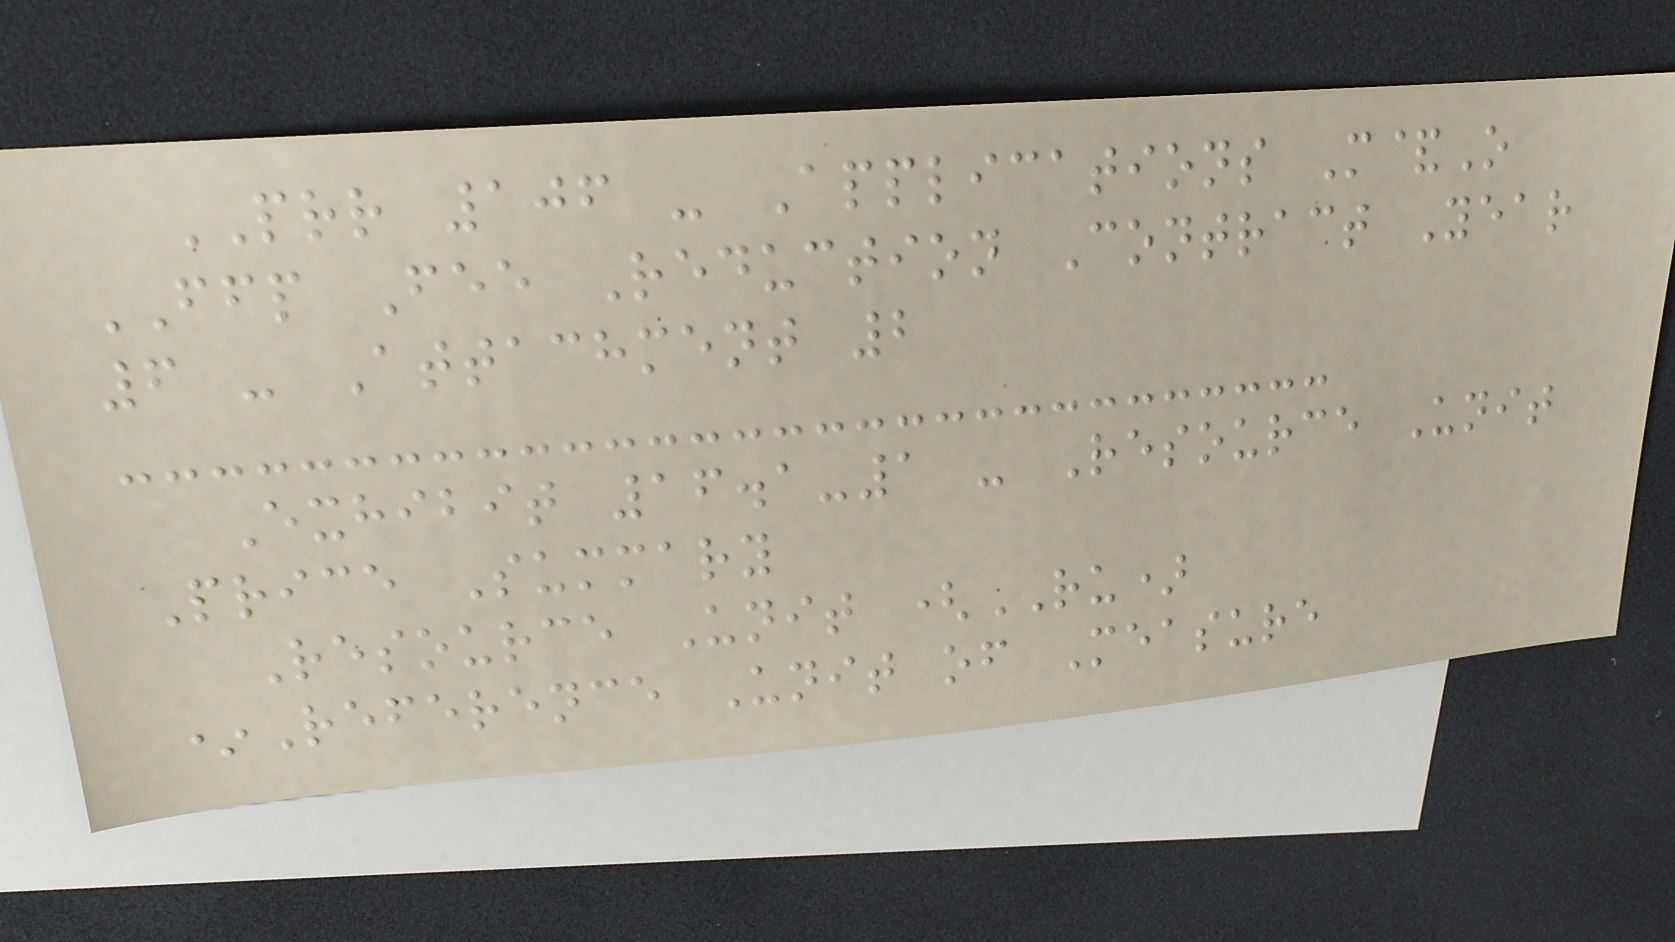PRR 106 - Applications M&O
FFP Fee Reduction Contract Year
6 - Attachment 2
Exhibit 16.1-1 - Resource Unit
Price Summary
Resource Unit (RU)
*Reference Unit of Measure
